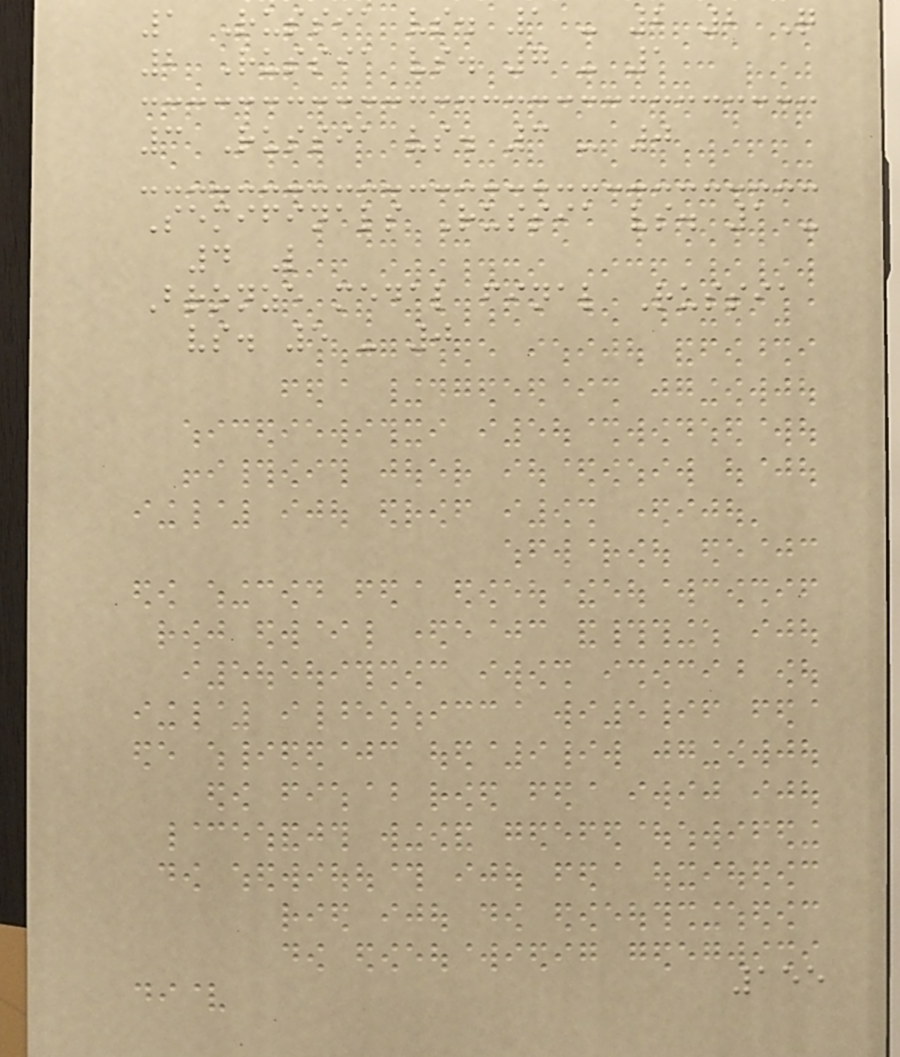1 Russia vs. 1 - 2 2 Q
2 Russia vs. 7 - 1
3 Russia vs. 3 - 0
Semifinals Russia vs. 1 -
4 L
Bronze medal final Russia
vs. 5 - 0
155
